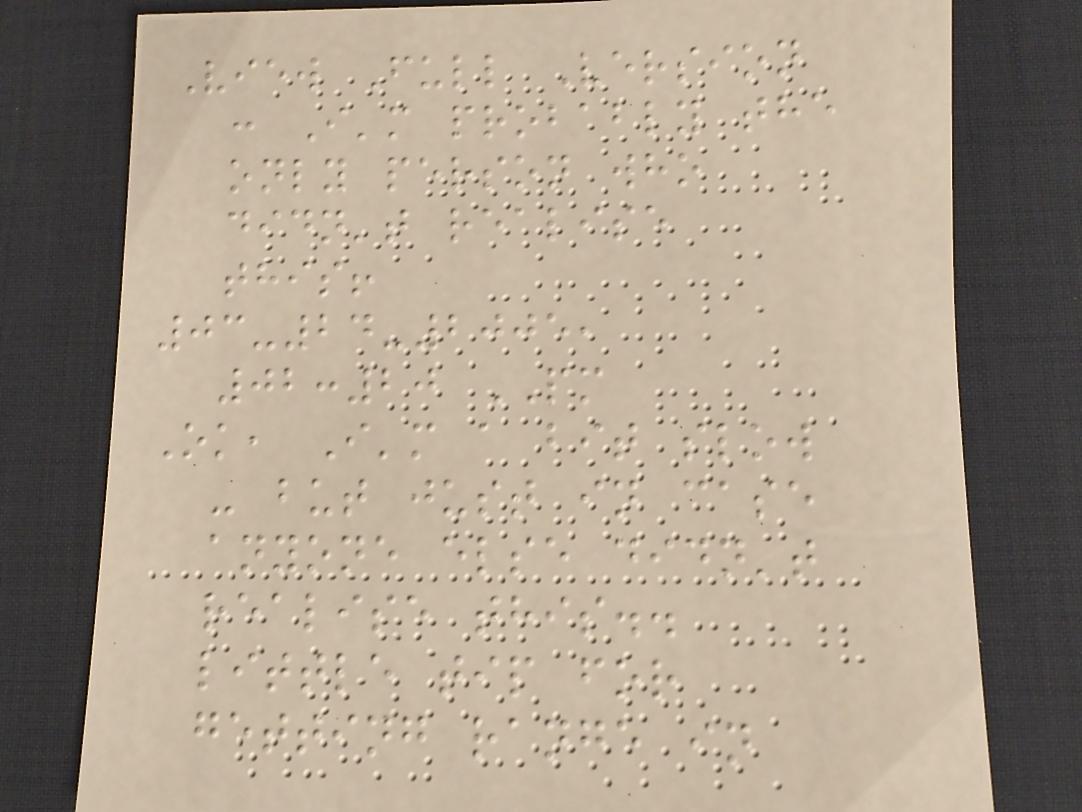View Full Version
: I'm probably the
only person who
didn't realise
this!
03-24-2005,
02:20 PM
Ok, I'm a bit slow
- but just in case
anyone else didn't
realise this..
little tip for
getting range in
